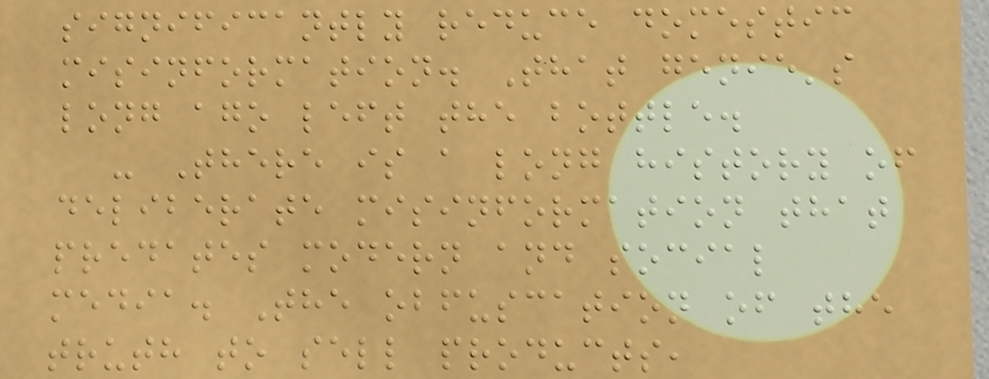significantly reduce domestic
misinformation. That genie's
long ago left the bottle.
- There is a long history of
deliberate misinformation that
predates modern and social
media. The obfuscation of the
truth to sell products,
